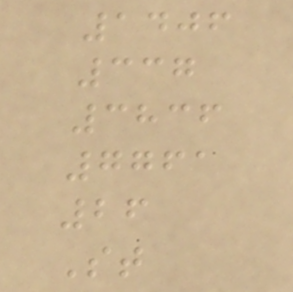1406
337
3836
7761
26
St
